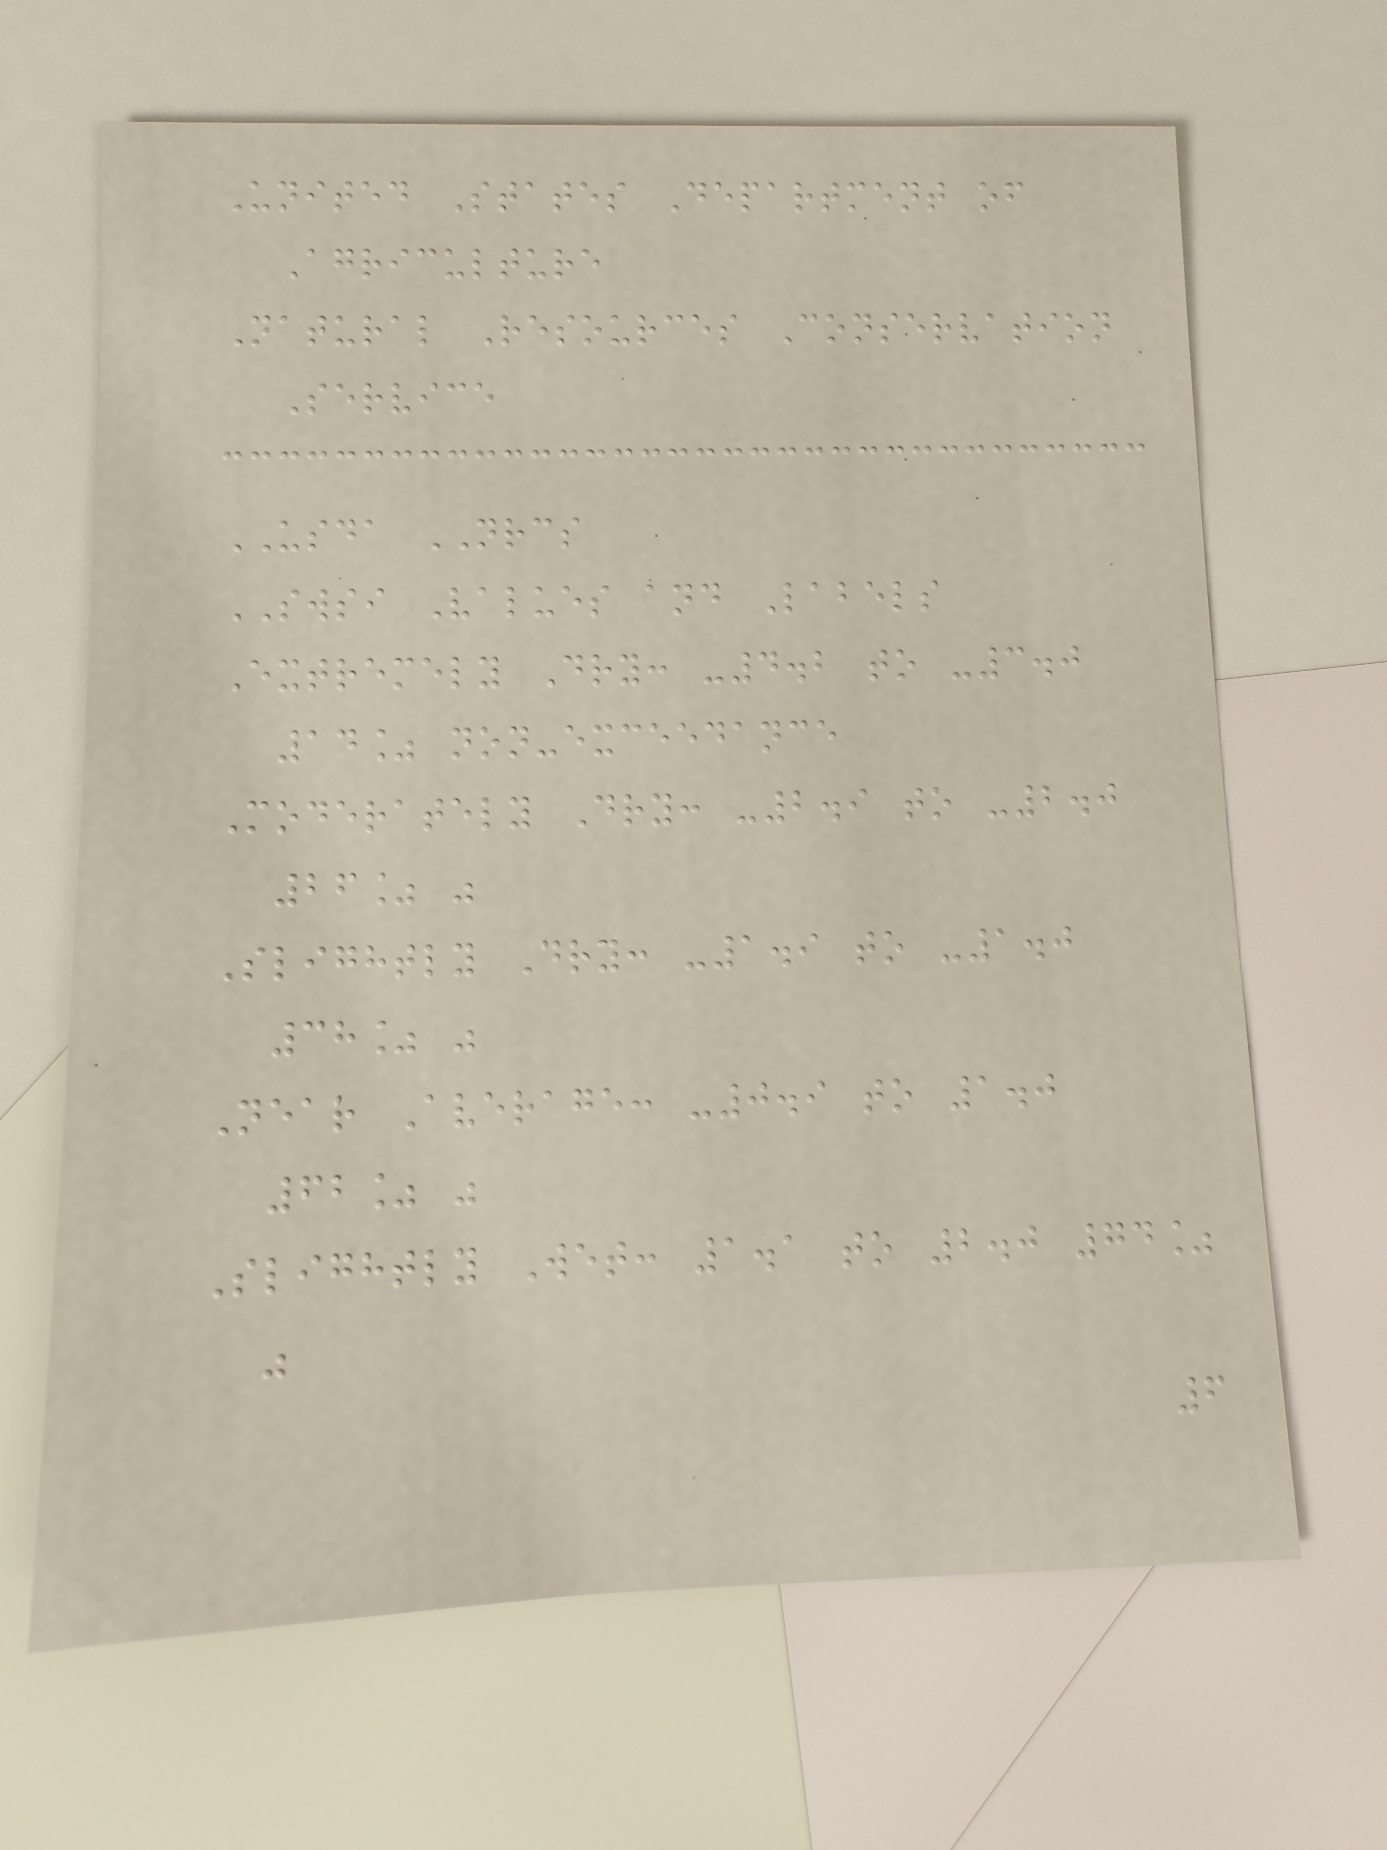United States Department of
Agriculture
Natural Resources Conservation
Service
USDA NRCS
SWSI Values and Labels
Extremely Dry: -4.2 to -3.0
14% non-exceedance
Moderately Dry: -2.9 to -2.0
26% "
Slightly Dry: -1.9 to -1.0
38% "
Near Average: -0.9 to 1.0
62% "
Slightly Wet: 1.1 to 2.0 74%
"
6
